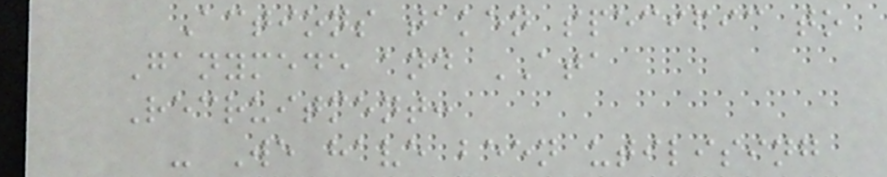Actions taken specific to
Ganymede and ATA
Recruitment:
- We have been utilising
